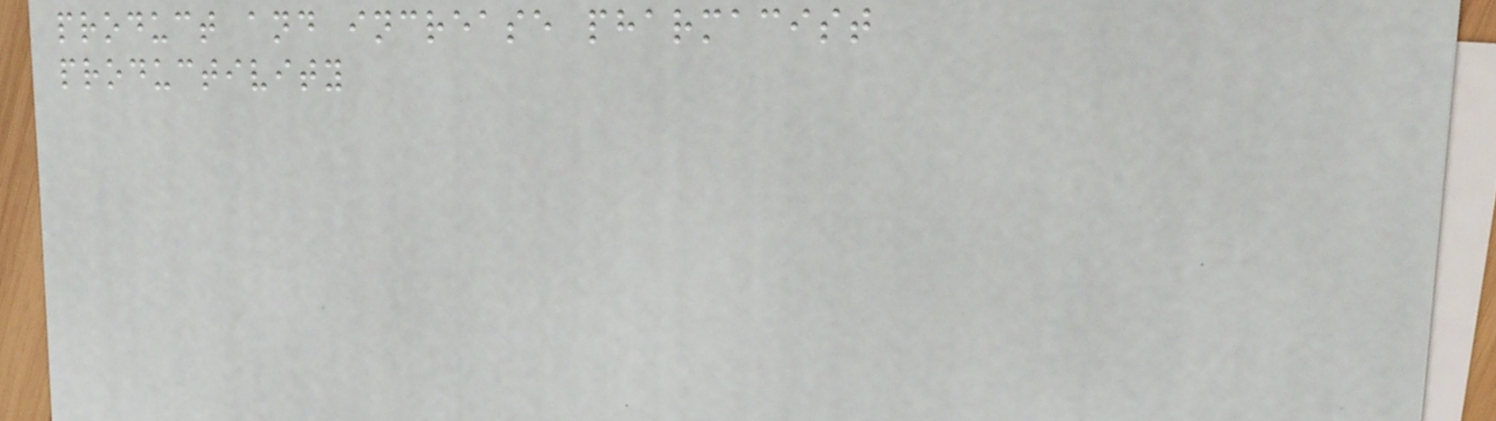product and increase pharmacist
productivity
